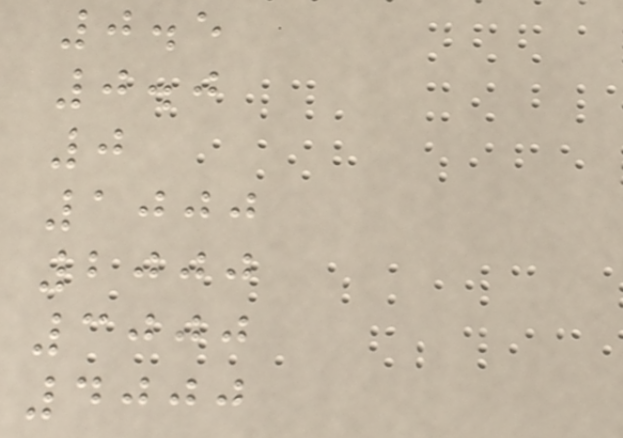0.5
0.0
0
1000
2000
3000
4000
